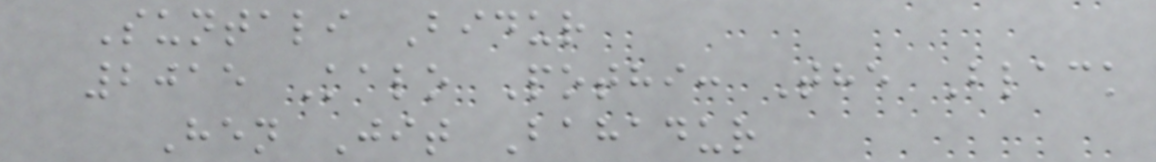Suntali Bidur
2015 Kalo Pothi: The Black
Hen Jit Bahadur
